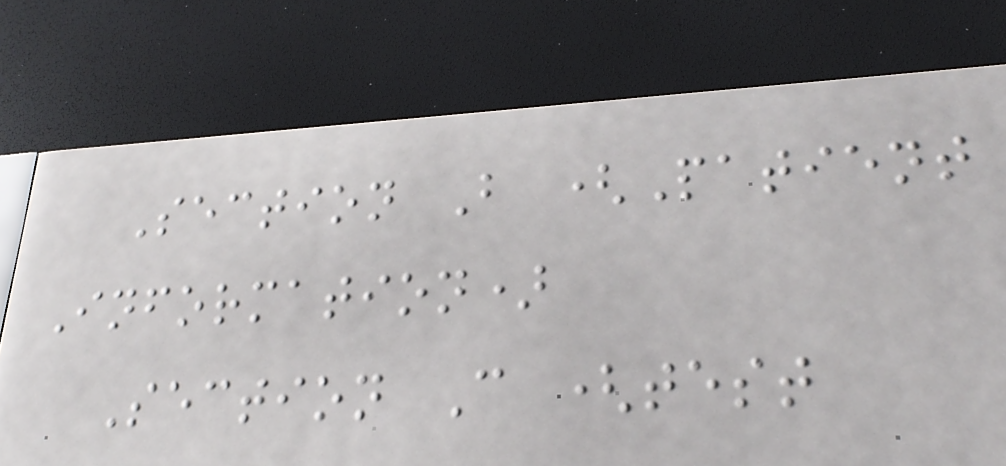Section B (Patient
Information)
Section C (test
